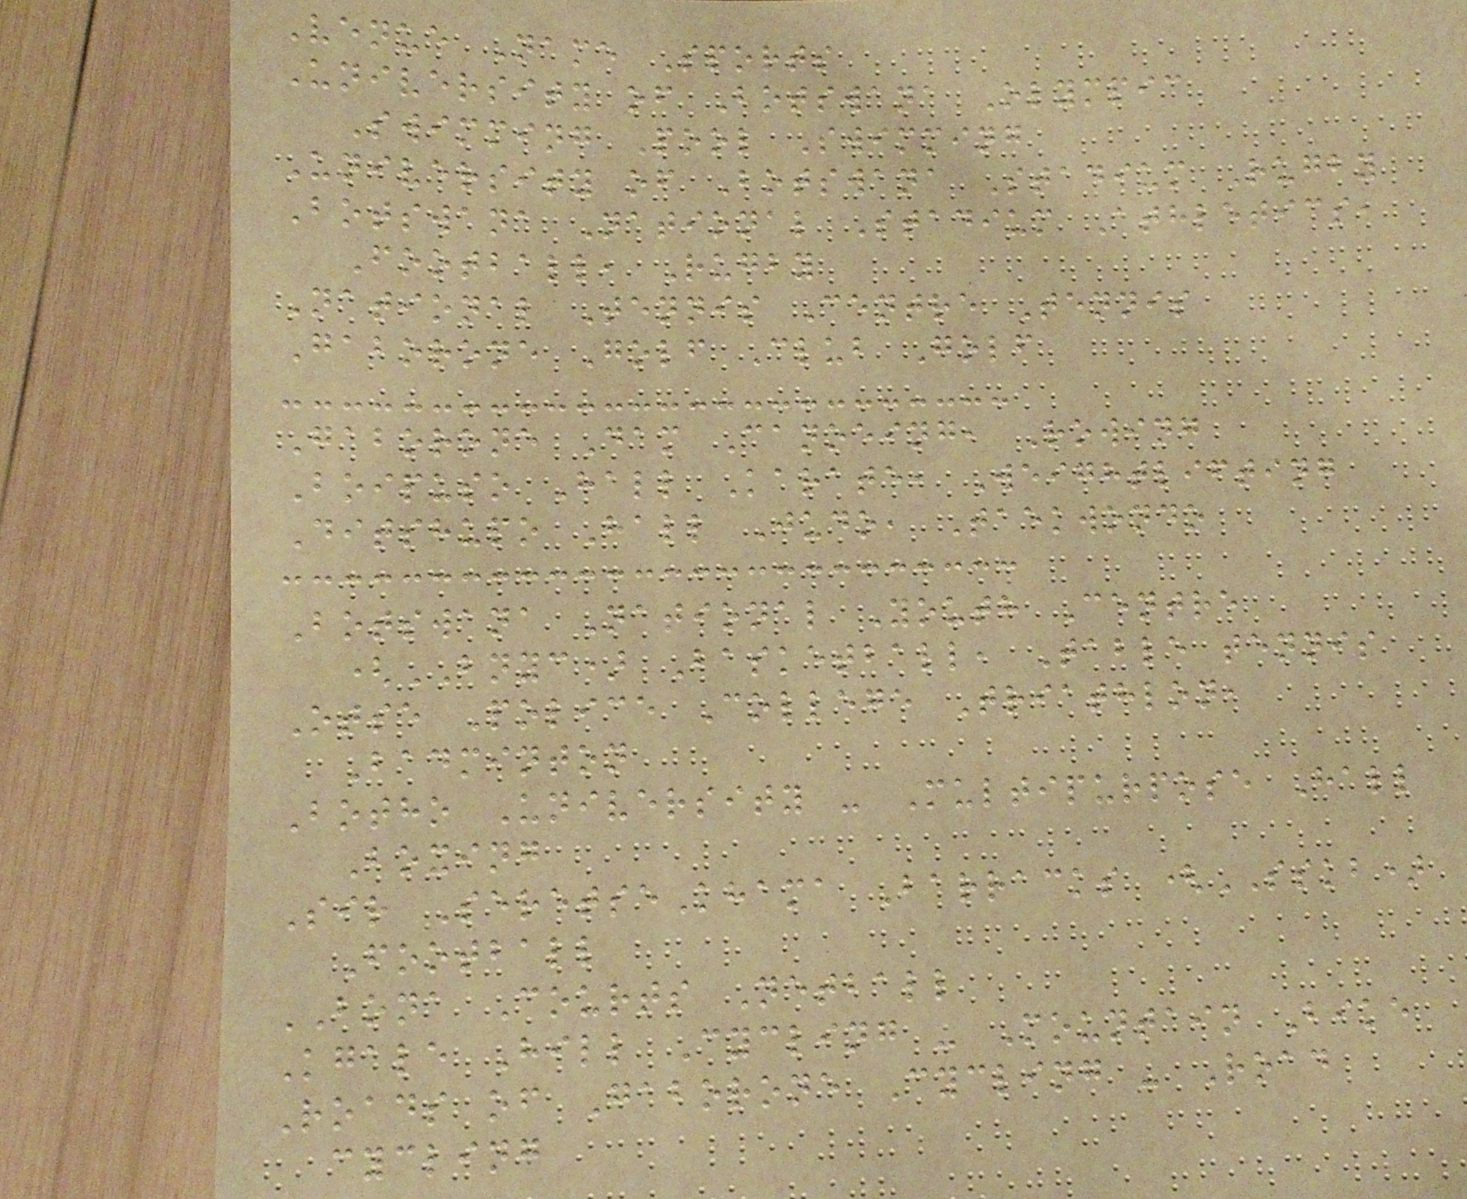Venue Name Sports
University of Botswana Olympic
Swimming Pool Swimming
University of Botswana Stadium Rugby
Botswana National Stadium Athletics,
Football, Rugby
National Tennis Centre Tennis
Gaborone Golf Club Golf
Gaborone Dam Canoeing, Rowing
Boipuso Hall Karate, Weightlifting
Ditshupo Hall Judo, Taekwondo
Botswana National Youth Centre
(BNYC) Basketball, Table tennis
Otse Police College Triathlon,
Badminton
Botho University - Multipurpose Hall
Boxing
Sir SeretseKhama Barracks (SSKB)
Football
BONA Courts Netball
Kgale Hill Cycling - Mountain Bike
Roads of Gaborone Cycling - Road
cycling
